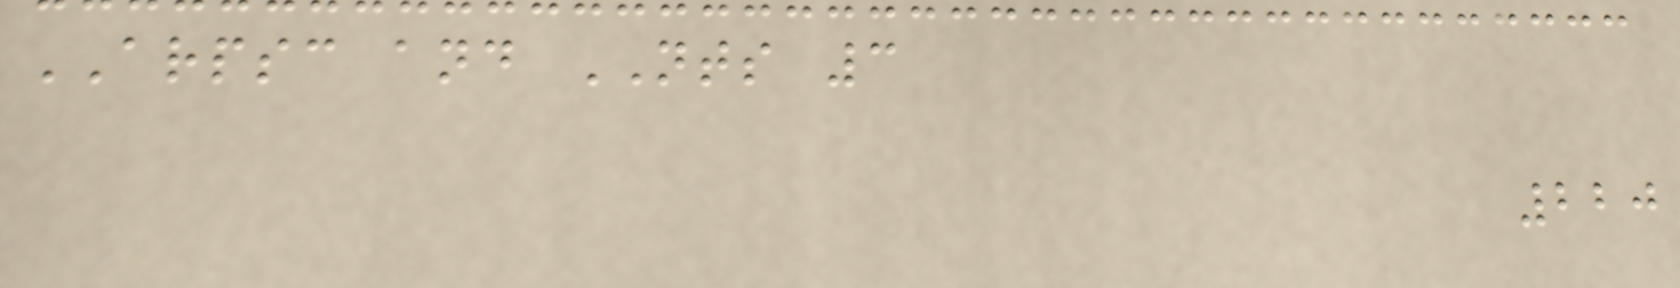ARPSC and NTS 3
220
